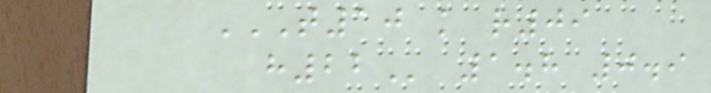T10 K R09
H22 1.8 0.9
